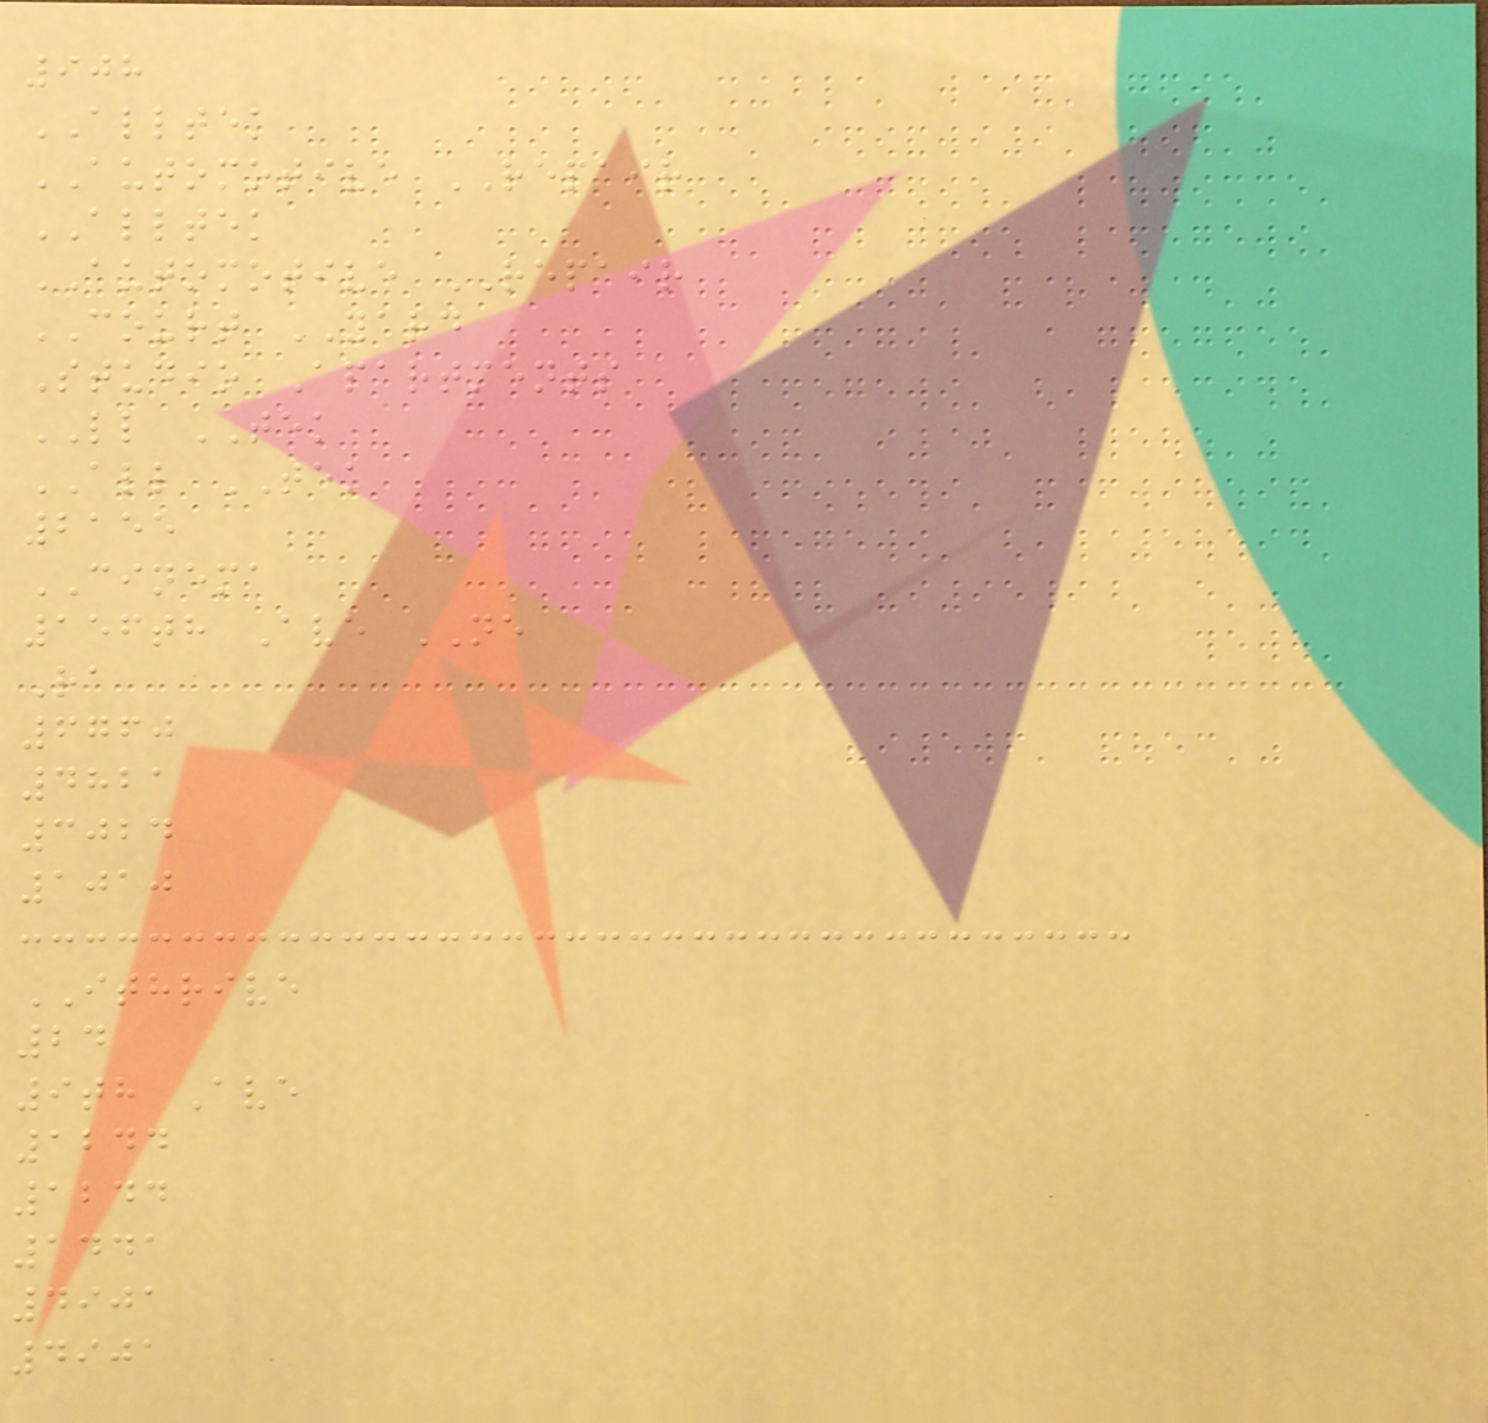908
ALLTEK
AUTOMOTIVE REPAIR
ALLTEK
AUTOMOTIVE REPAIR
COURT YARD
Studio Apartments
LL TEK
ALL TEK
2155
CINEMA
156th Ave NE
Ra
6760
4821
3024
1010
ITHRIVE
24
9th Ave
1244
1244
1441
4901
4901
